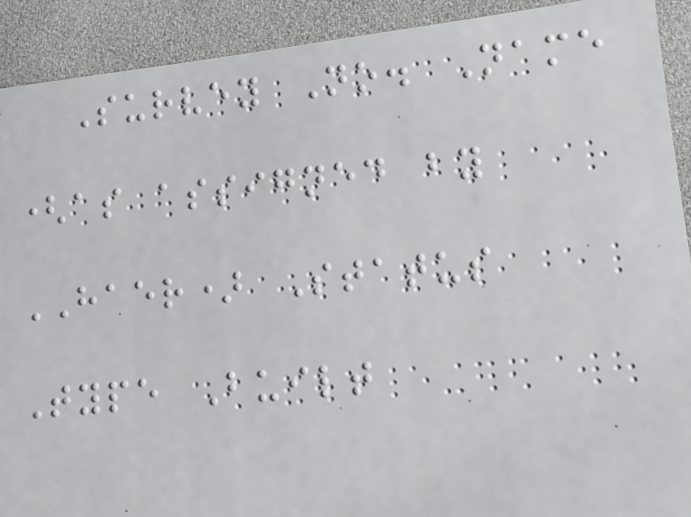Survey No. Name
(as assigned by
HAER) Status
Type Built
